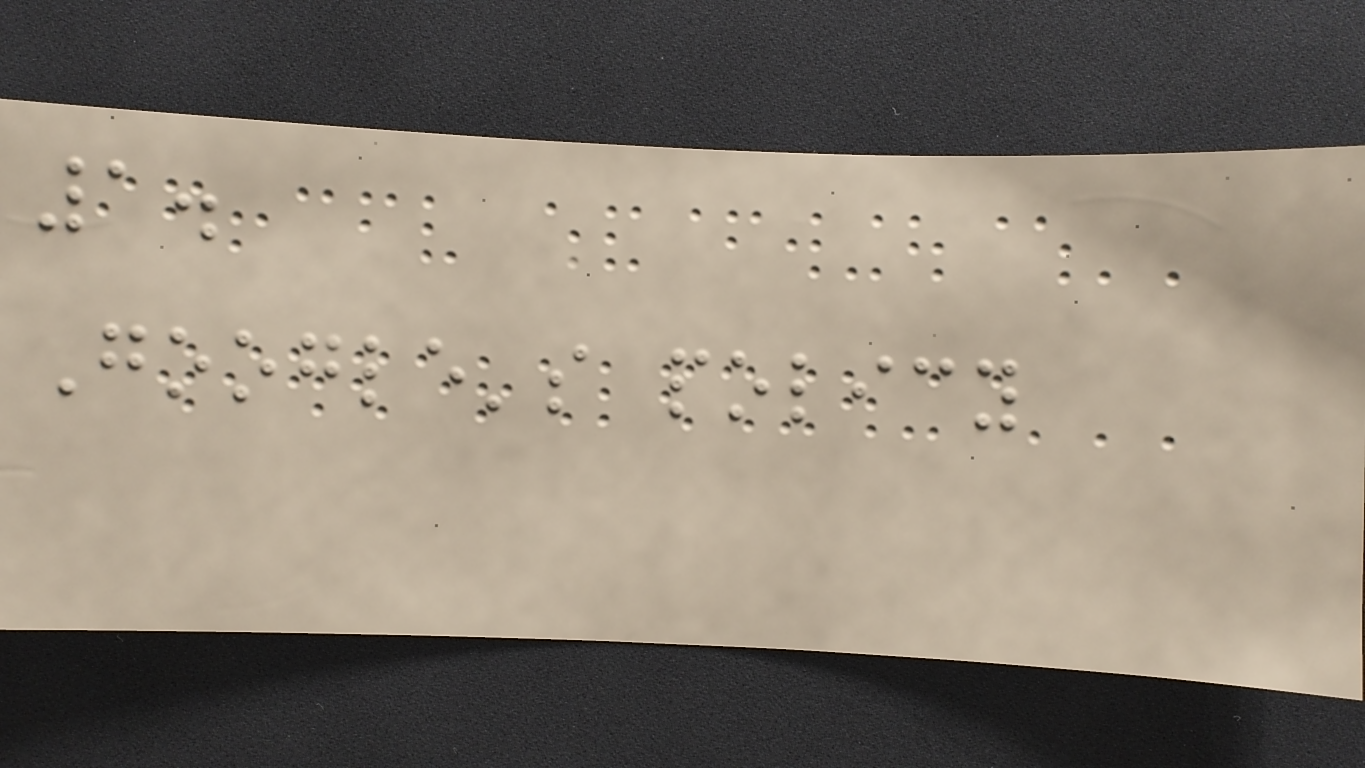1.
Google's policy
